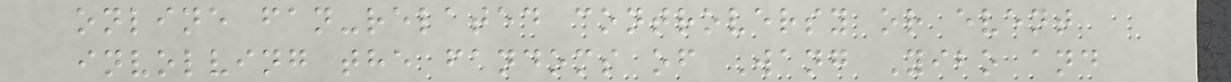online fan-related controversy or event
involving the fandoms of Wang Yibo and
